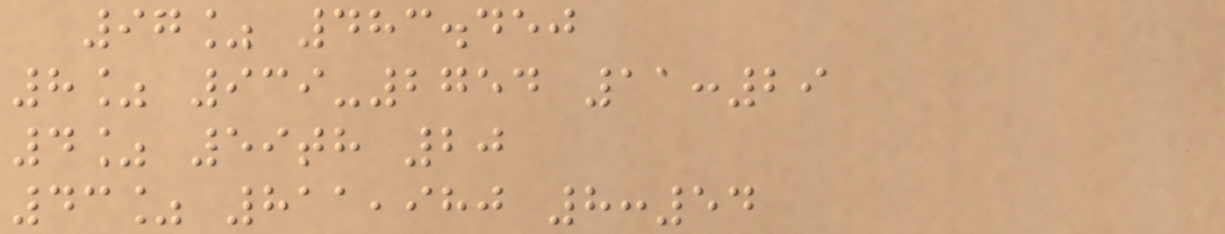97% 483.450
8% 939-2754 11:29
4% 59th 20
43% 811,980 8:54
